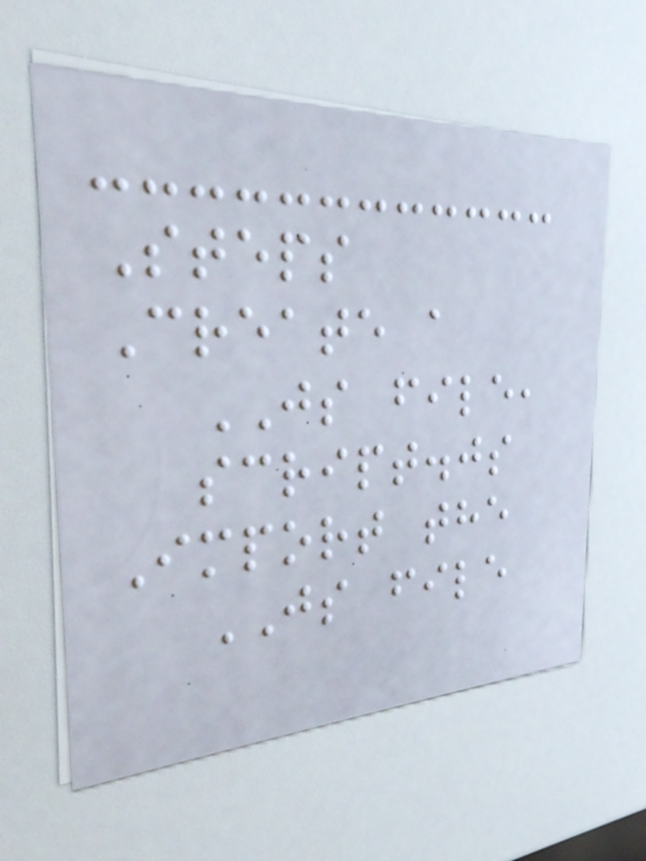Steps
Create a
JS file,
script.js
Import the
JS file
